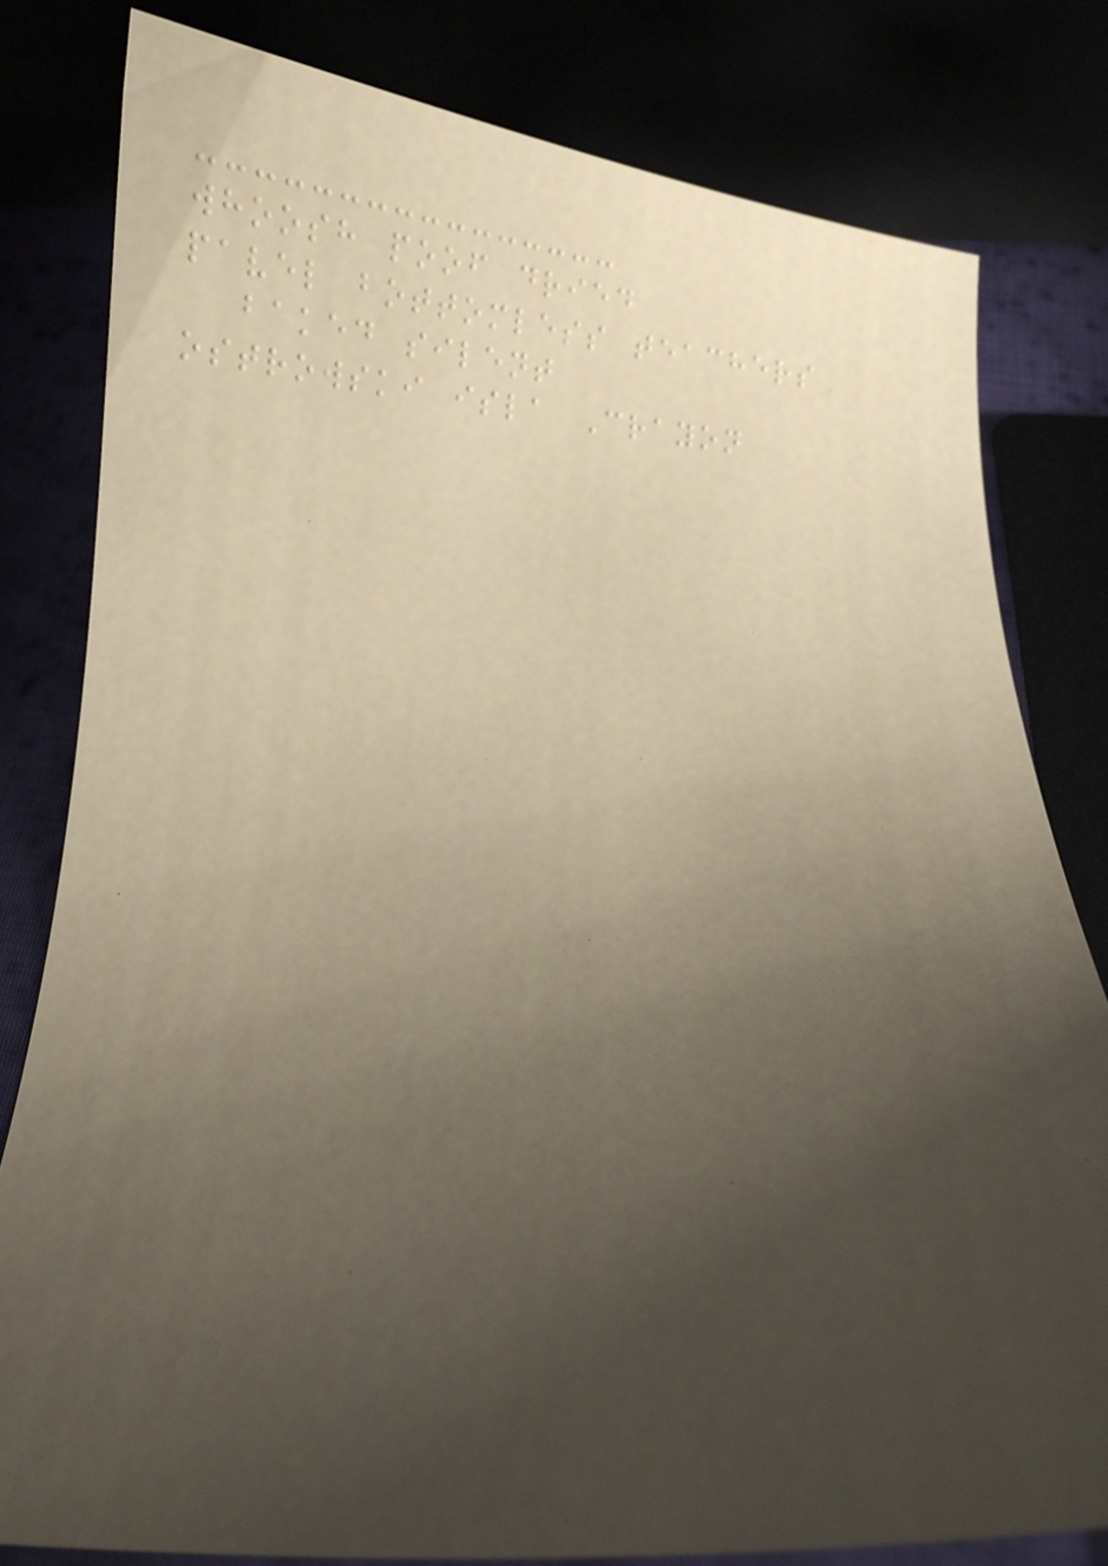whoosh poof dried
pavel bottomless teachers
baked silent
ostrowski isla Crayon
